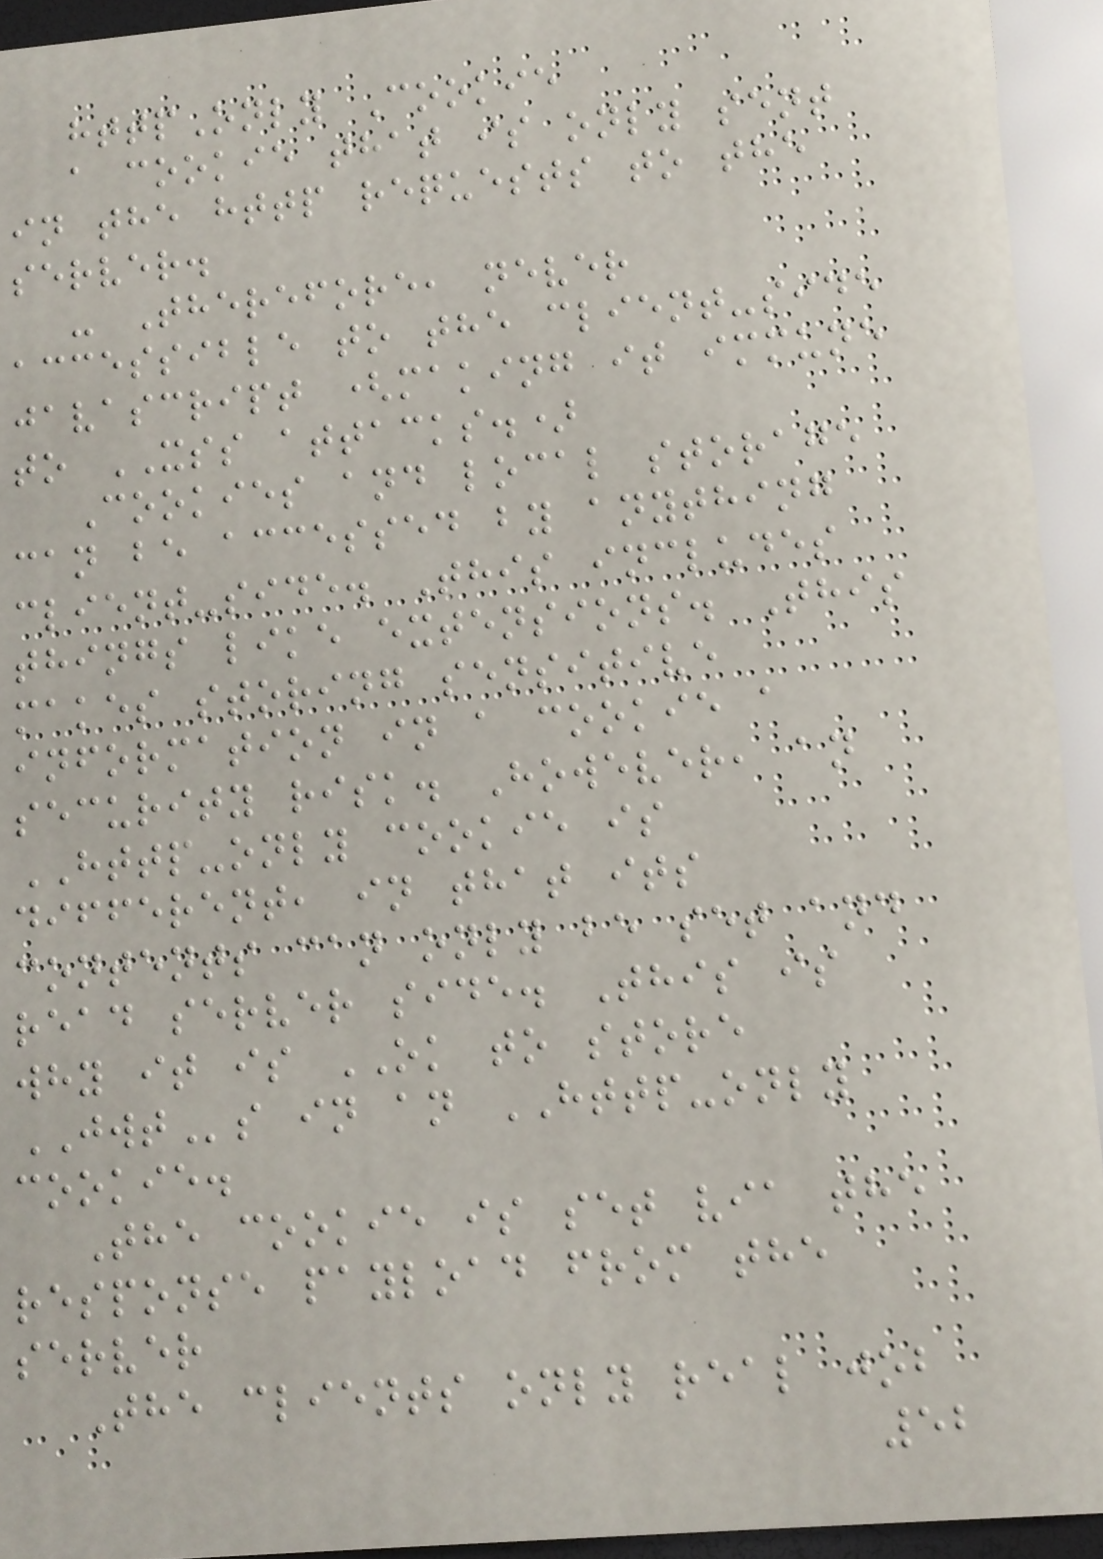httpOnly Cookie
a cookie that is only sent
in the http requests to the
server.
- Therefore, never
accessible to the client-side
javascript (making it immune
to XSS attacks.)
Cookies and local storage
can be accessed by anything
client-side. This includes
things like extensions. This
makes storing sensitive
information in a cookie a
security risk. However, an
HTTP-only cookie is
different, in that its
contents can only be set and
read server side. This is
why it is OK to store
JWTs in an HTTP-only
cookie.
The cookie is set via the
response payload from the
server
The clients only real job
52
